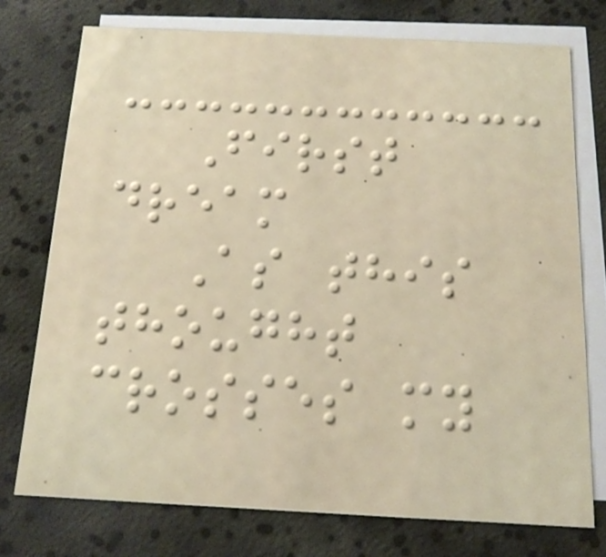First
dream
As this
thought
crosses my
